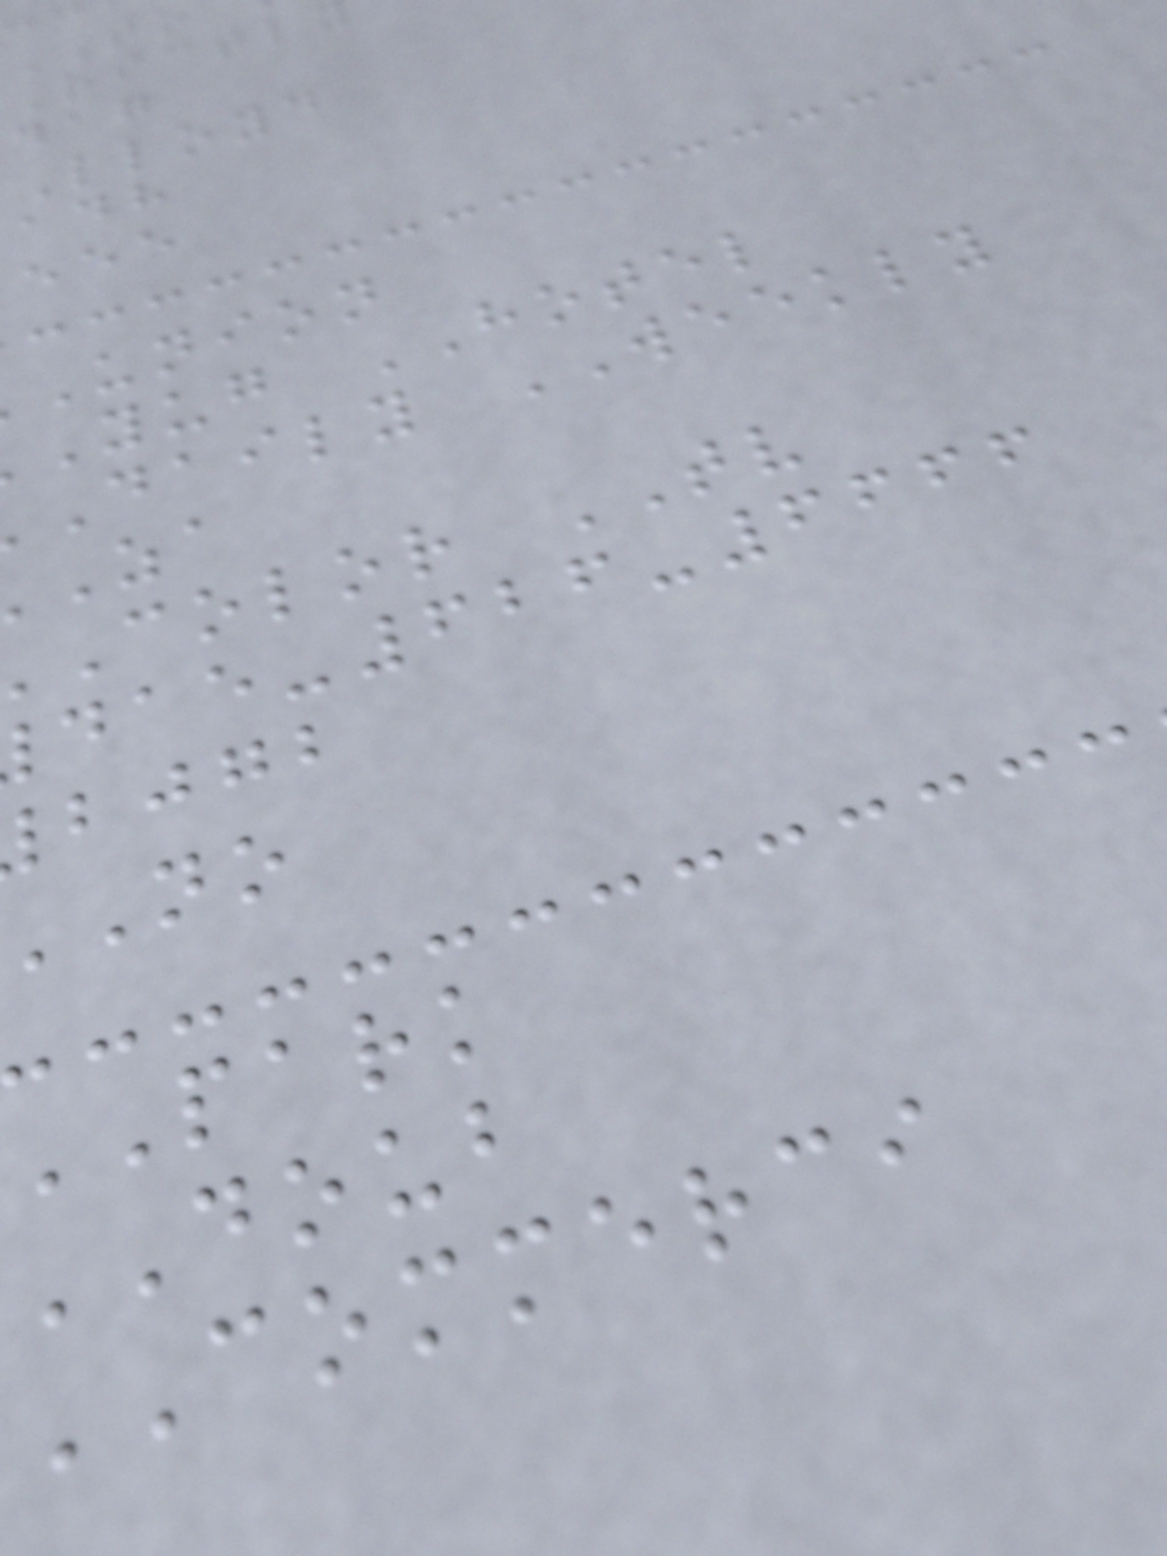lloyd
union
yug HOTEL
daily WEEKLY
color TV
-626-6666
bjgb
PARK
DOUB
COMMERCI
